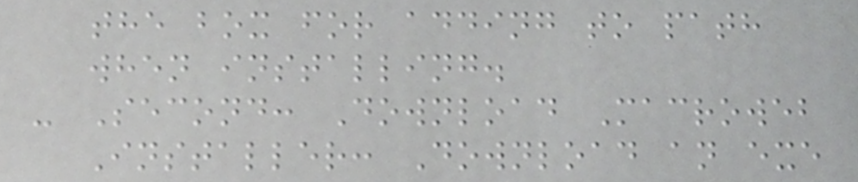the box for adding to path
when installing.
- Second: Download Macroweb
Installer: Download an exe
